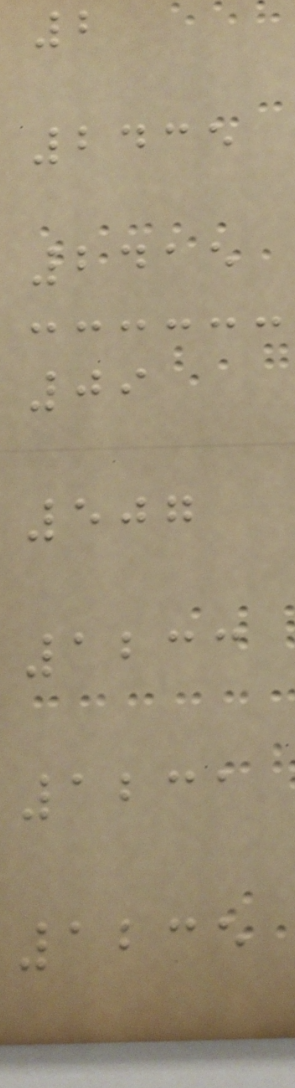2
2435
2415
09
507
1233
1231
1235
